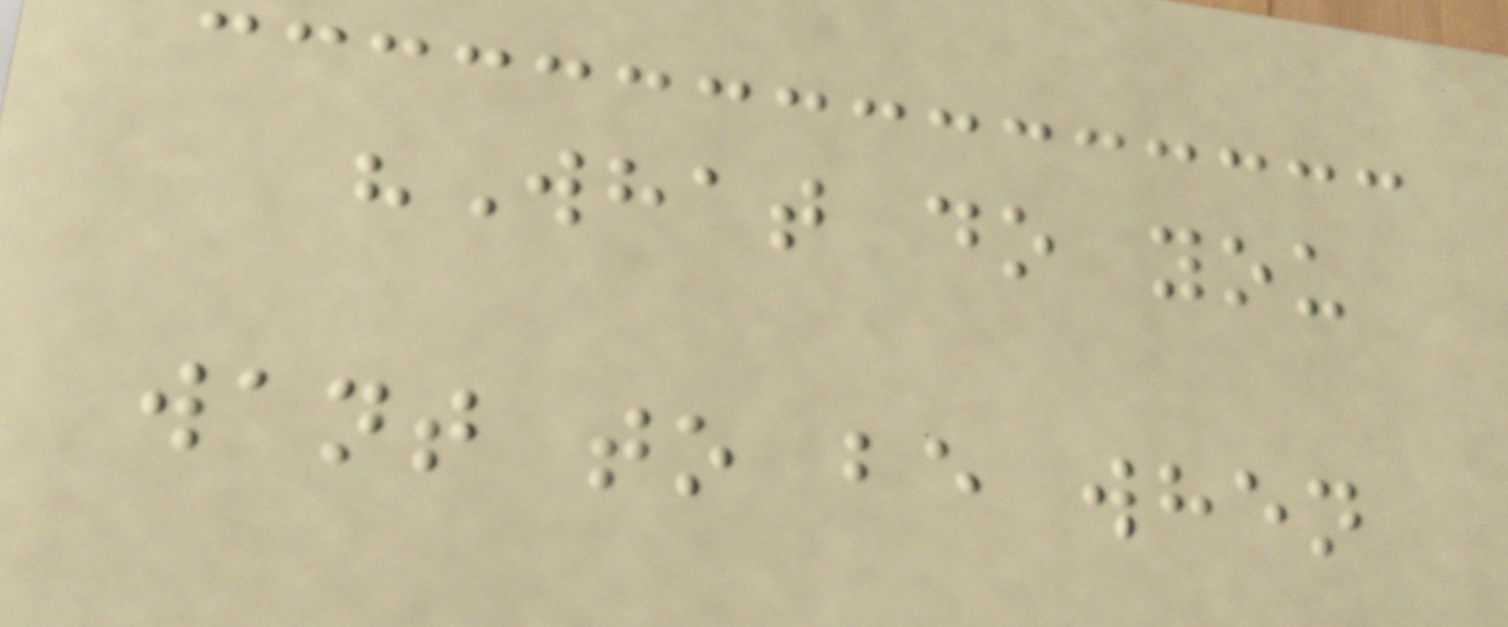"What do you
want to be when
